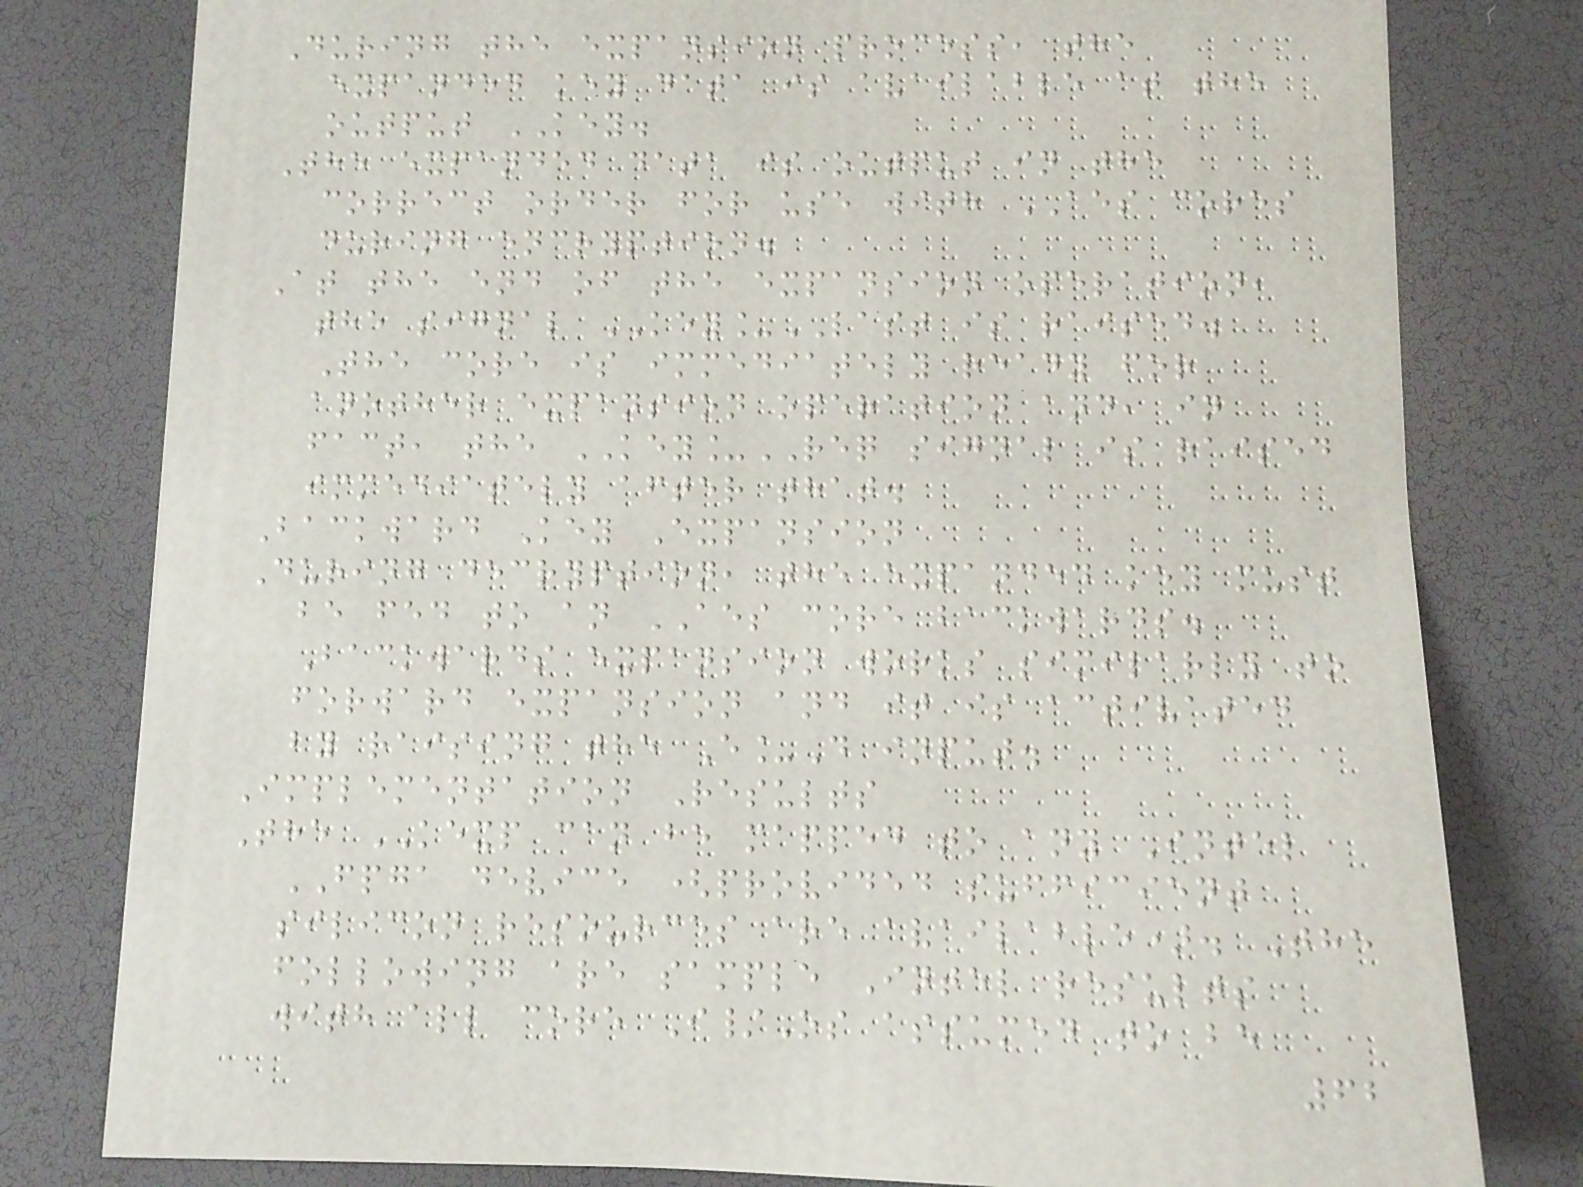During the expansion process, the
expanded key data is available at the
output KEY.
The expanded data is output in the
correct order for use with AES cores
during encryption.
At the end of the expansion operation,
the signal KEY_LAST is raised.
The core is immediately ready for
another expansion operation and, in
fact, the KEY_REQ signal is raised
immediately after that.
Backward Key Expansion
During decryption, the expanded key must
be fed to an AES core backwards.
Backwards expansion works similarly to
forward expansion and it is activated
by raising the E_D input.
Implementation Results
The KEXP can be mapped to any Intel
FPGA device (provided sufficient
silicon resources are available). The
following are sample Intel results
with all core I/Os assumed to be
62
